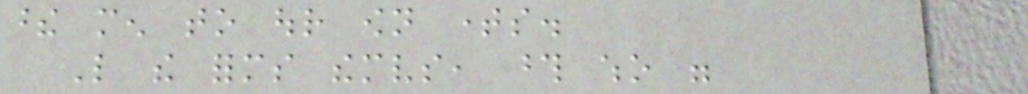these men to our own times.
Like the forms themselves, those who were
